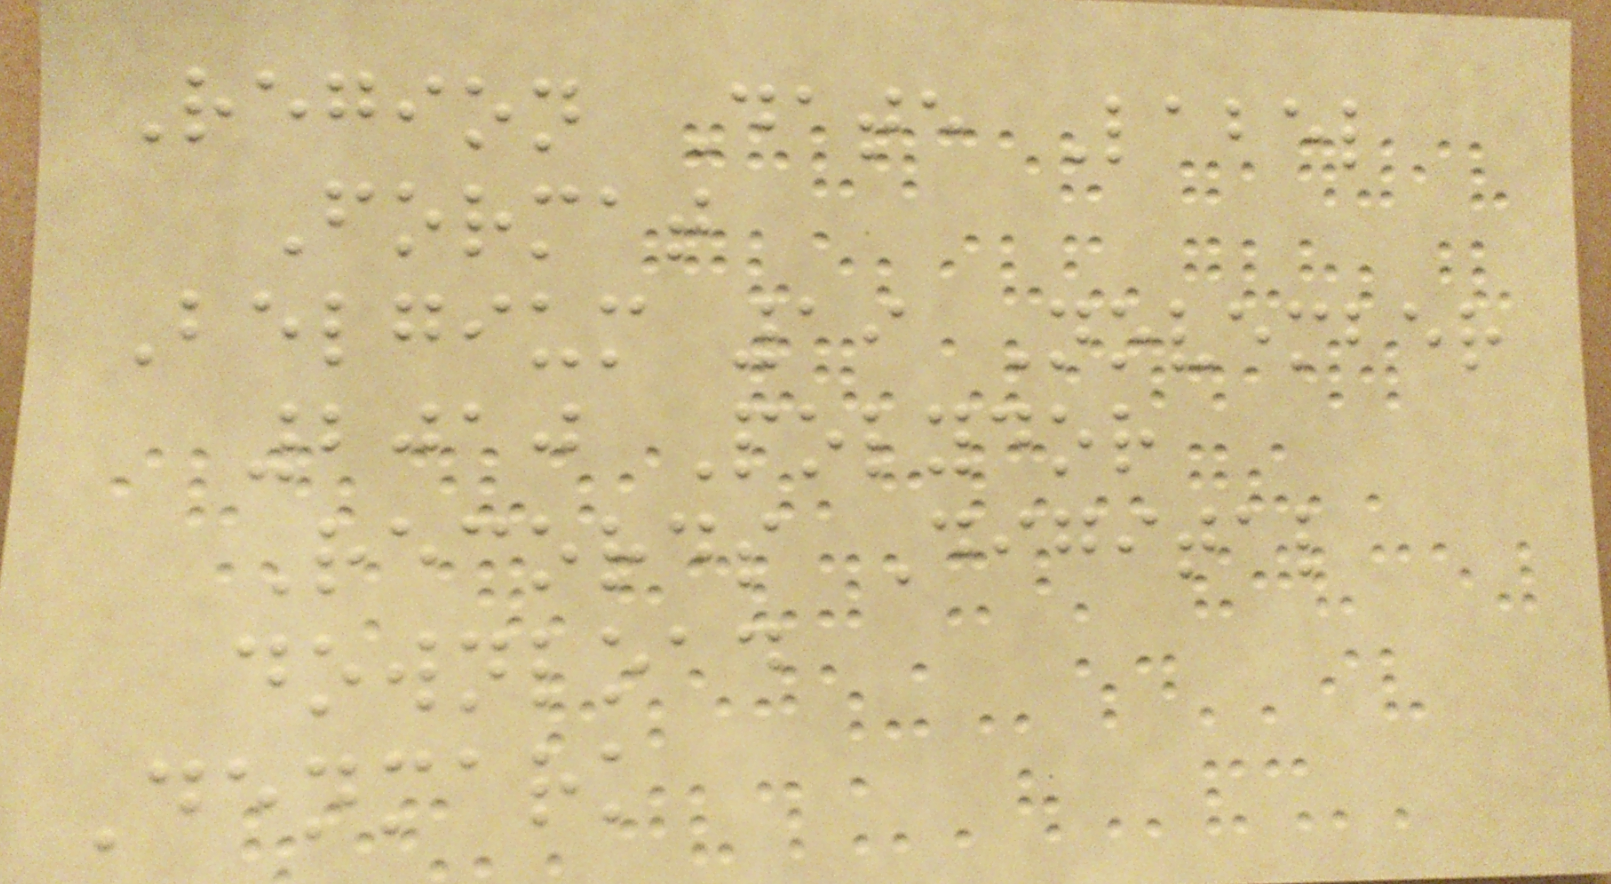Region Date Label
Format
Belgium 19 November
2010 Polydor
Records Digital
download
Denmark
